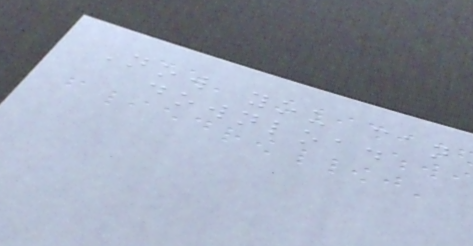Now you can
download
